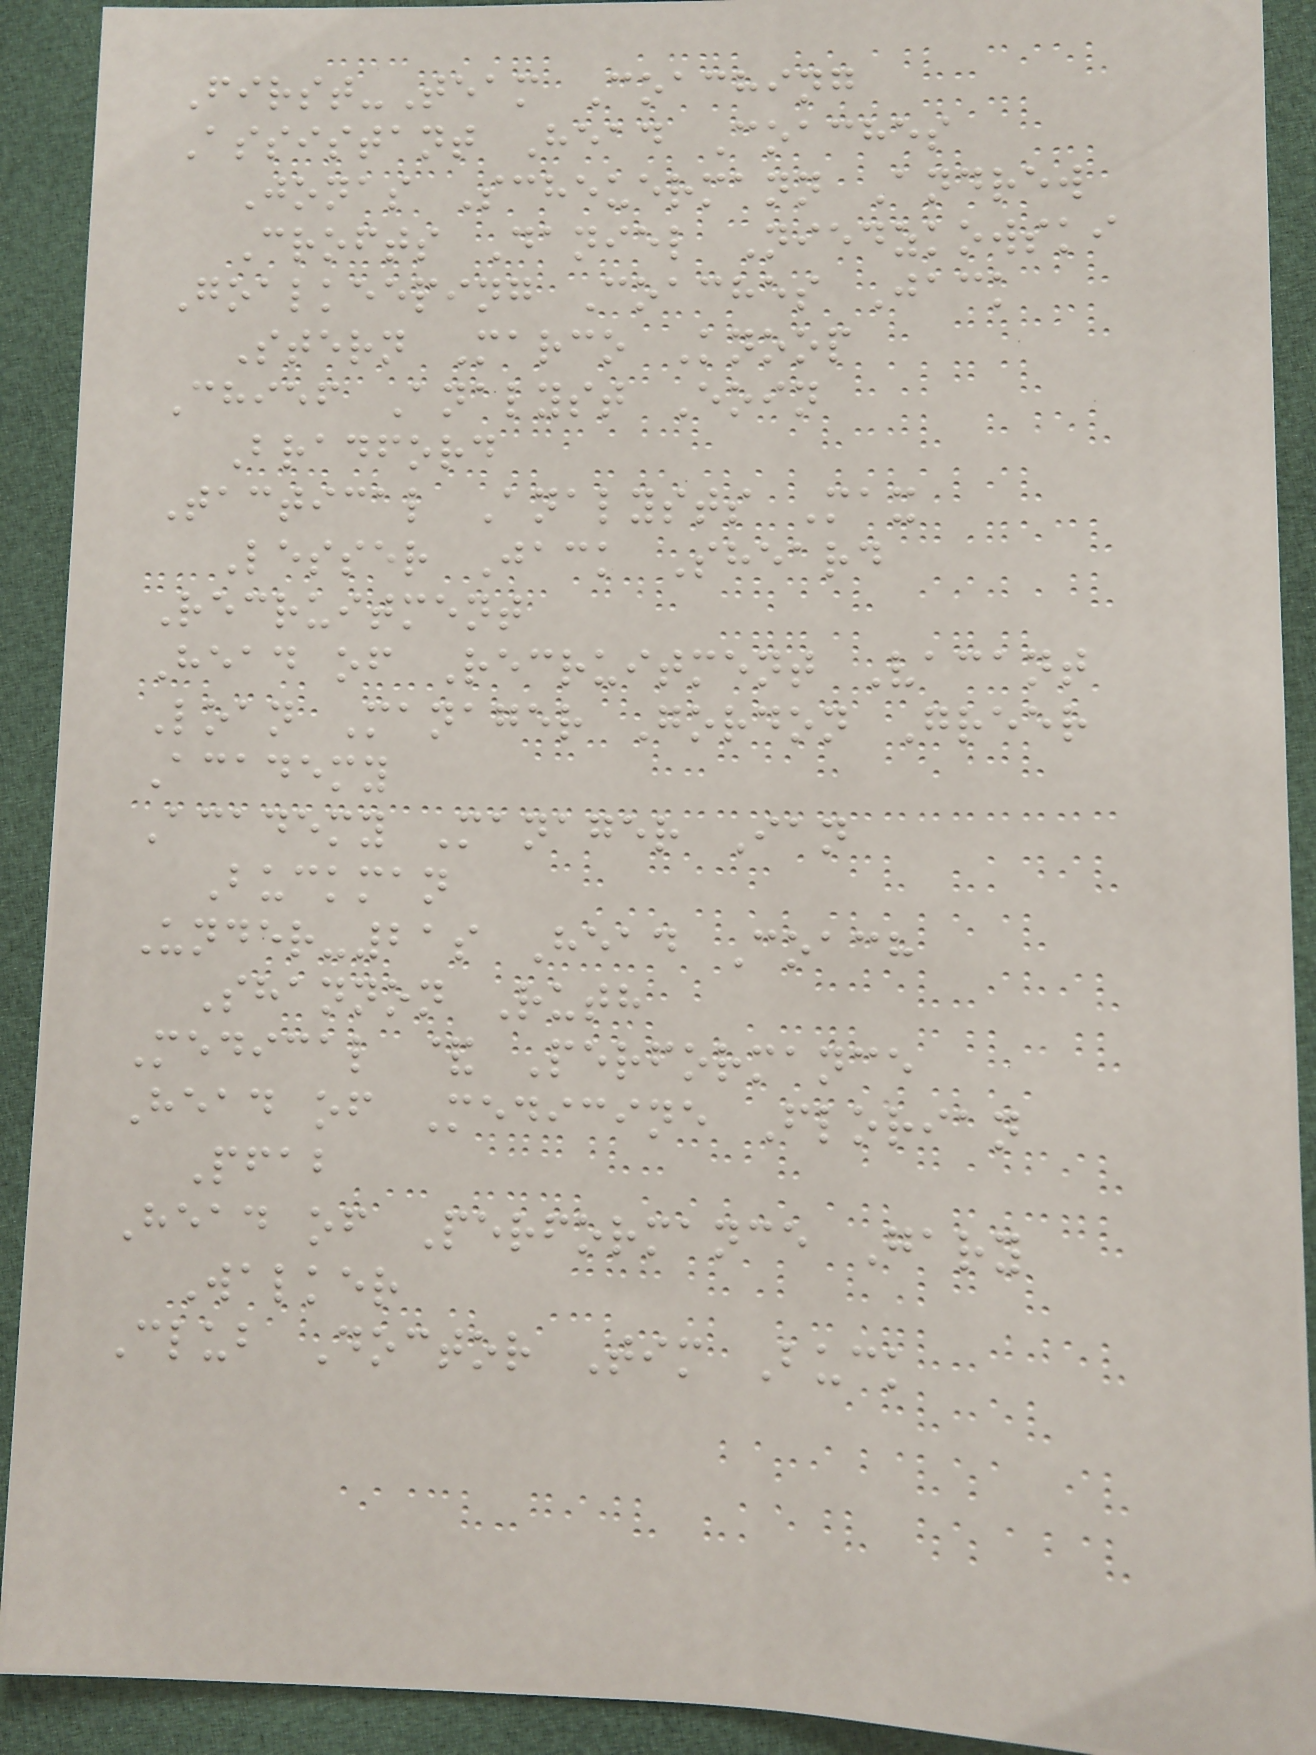First-Team Coaching
Assistant Head Coaches
Jonas Scheuermann Andrew
Crofts Daniel Niedzkowski
Goalkeeping Coaches Jack
Stern Marco Knoop
Chief Analyst Eoin
Bradford
Tactical Analysts Max
Lesser Jack Sheard
Recruitment
Head of Recruitment Vacant
Loan Manager Gordon Greer
Academy
Academy Manager Ian
Buckman
Under-21s Head Coach
Shannon Ruth
Medical & Performance
Head of Medicine Florian
Pfab
Head of Performance Gary
Walker
Club Doctor Tim Buck
